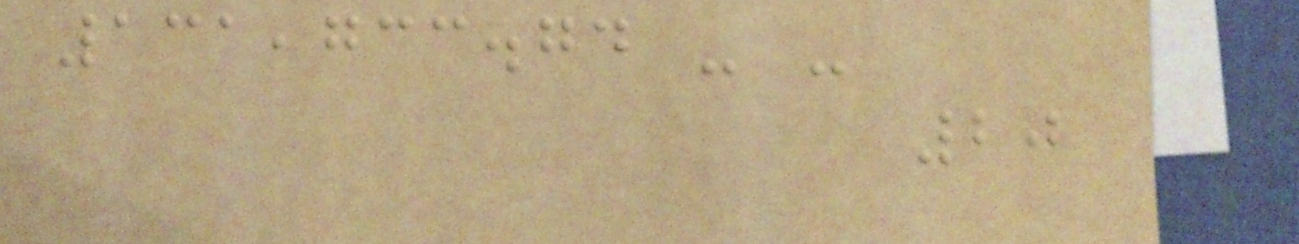131,733.74 - -
20
